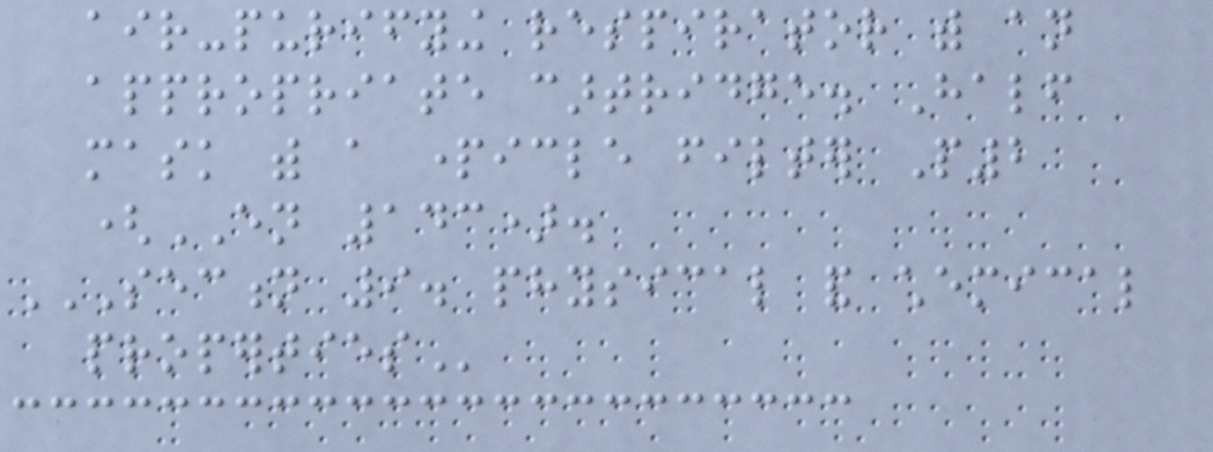air-purifying respirator with an
appropriate cartridge. Half
mask with a particle filter P2
(EN 143).
SECTION 9. PHYSICAL AND CHEMICAL
PROPERTIES
